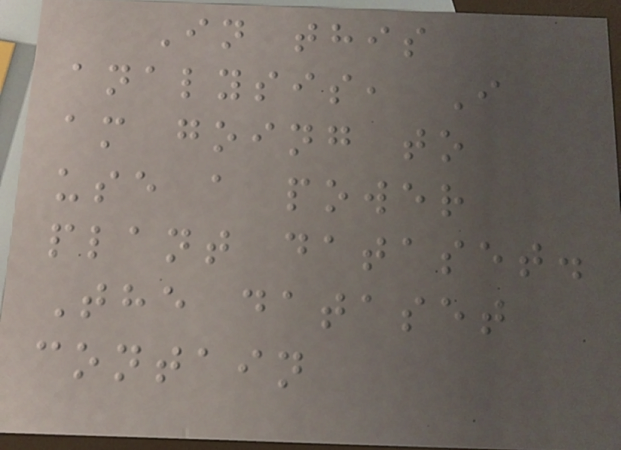In this
analysis, I
am going to
use a power
plant dataset.
The dataset
contain
